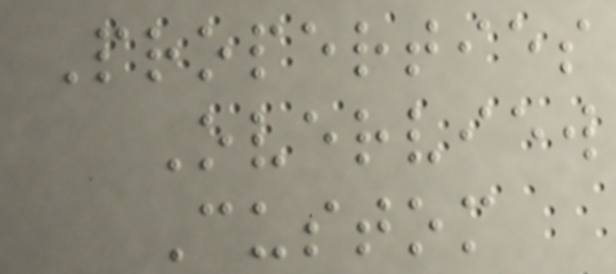Properties
Overview
Custom
